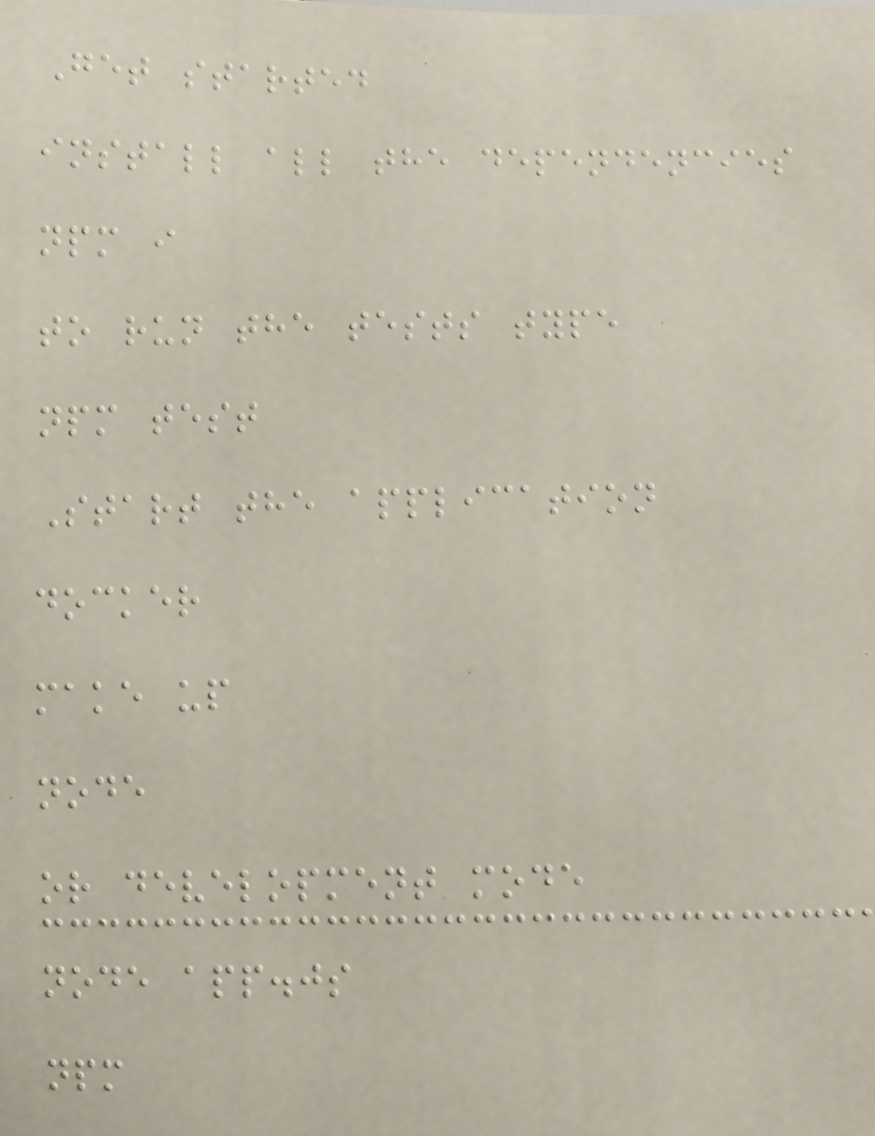Get started
install all the dependencies
npm i
to run the tests type
npm test
Start the application
docker
make up
node
or development mode
node app.js
npm
